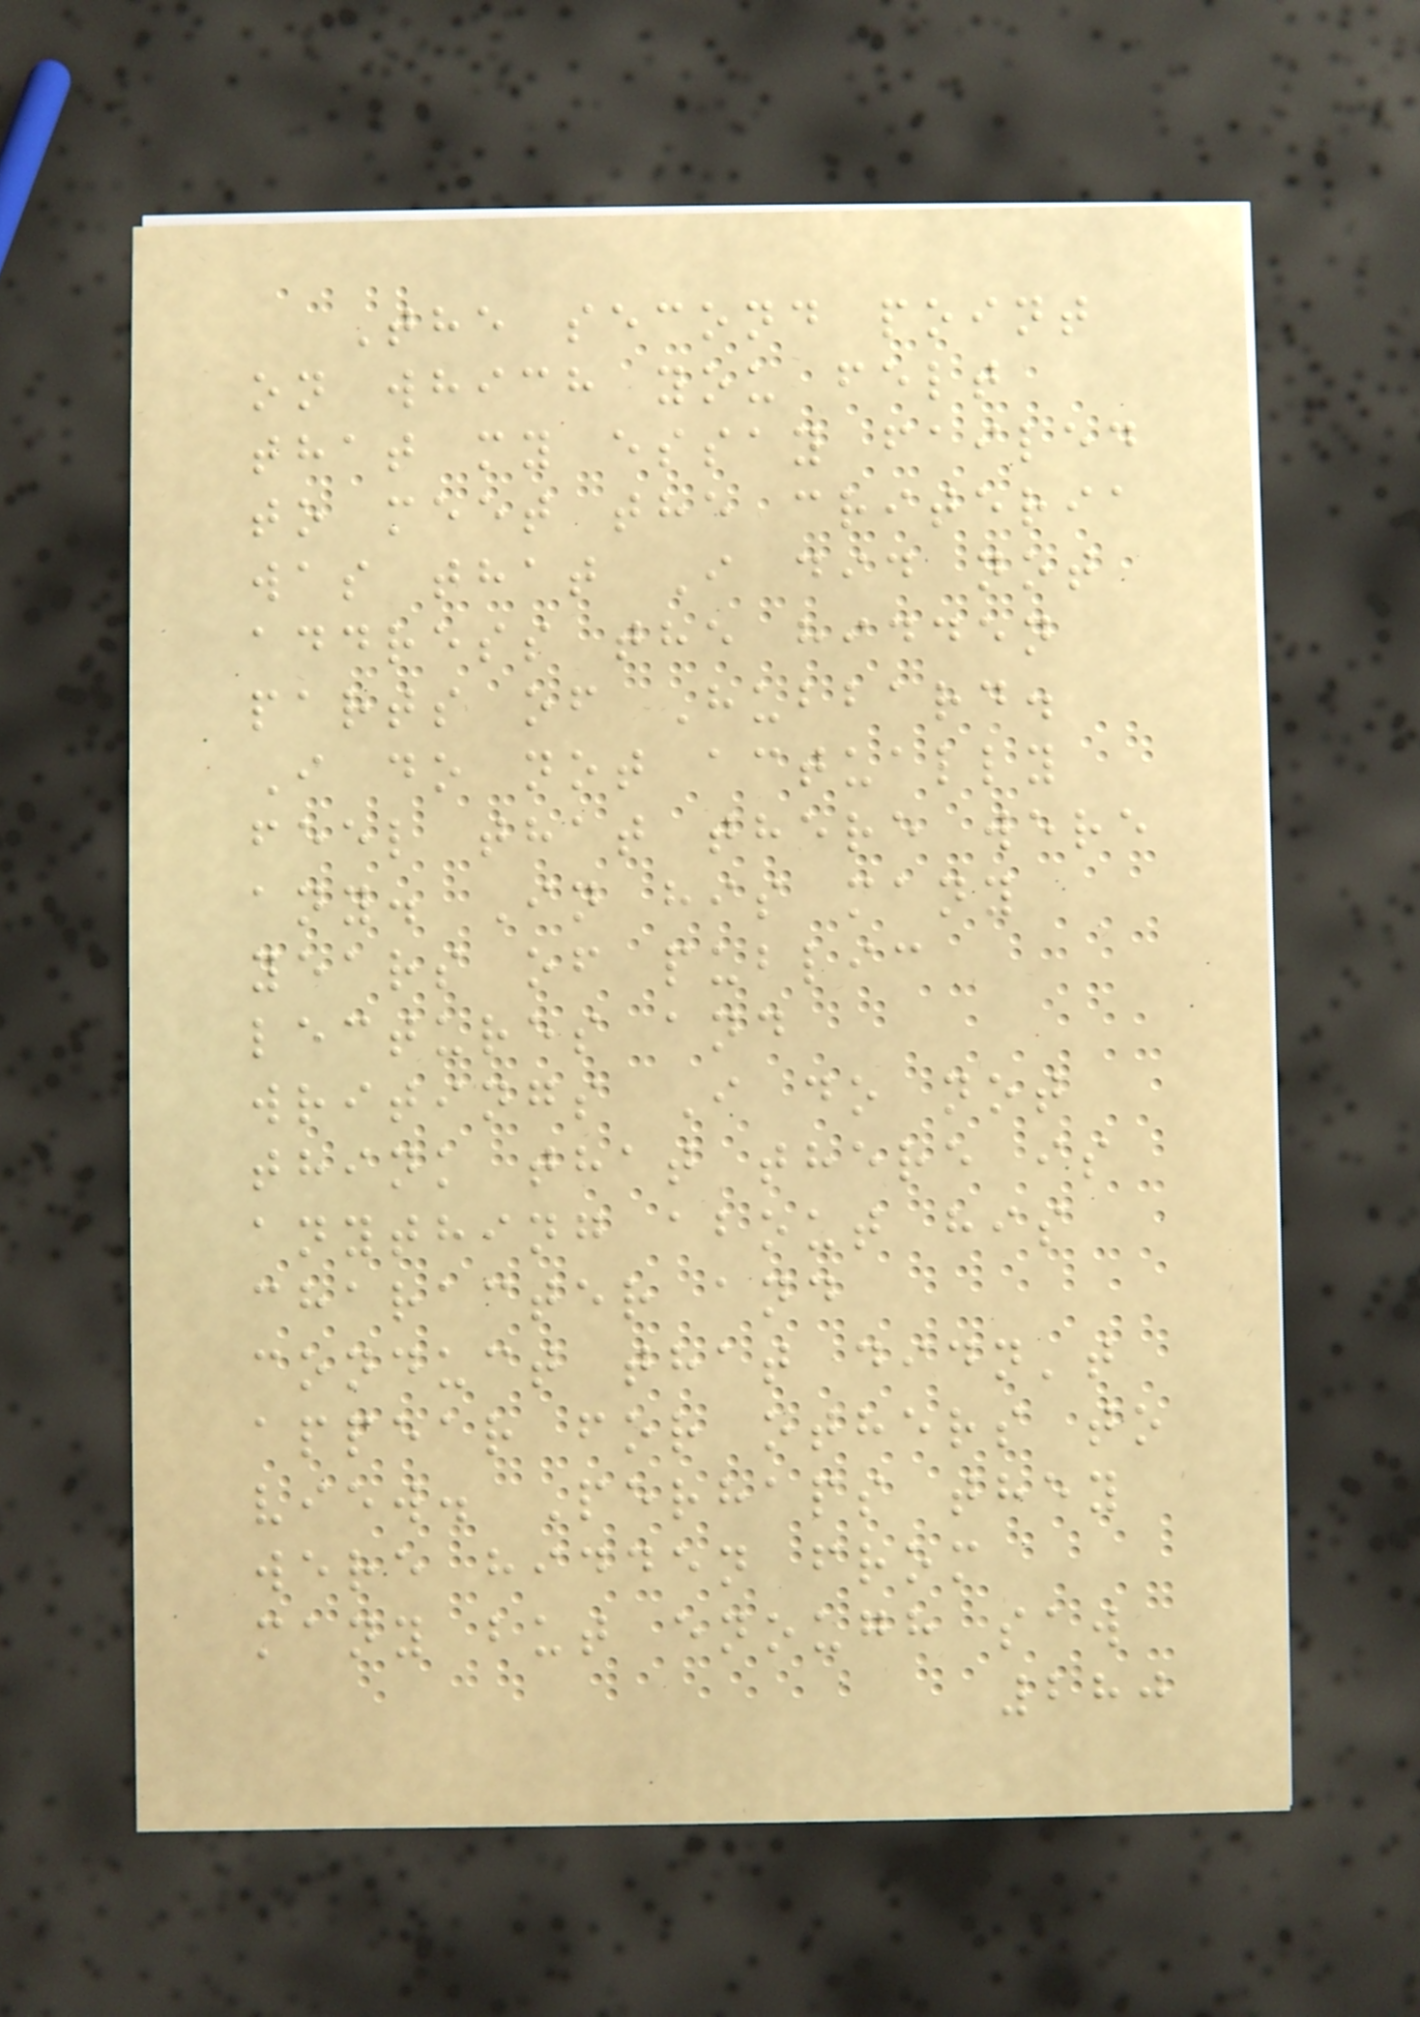The second point
on which you felt
that my essay failed
to meet the criteria
was that I did not
address the hidden
parts of Hubbard.
I do not actually
feel that there were
any. In his many
years of public
lectures and
writings I do not
think that there is
anything about his
character and
conduct that didn't
appear for others to
view. Perhaps they
were hidden from
many but enough saw
280
